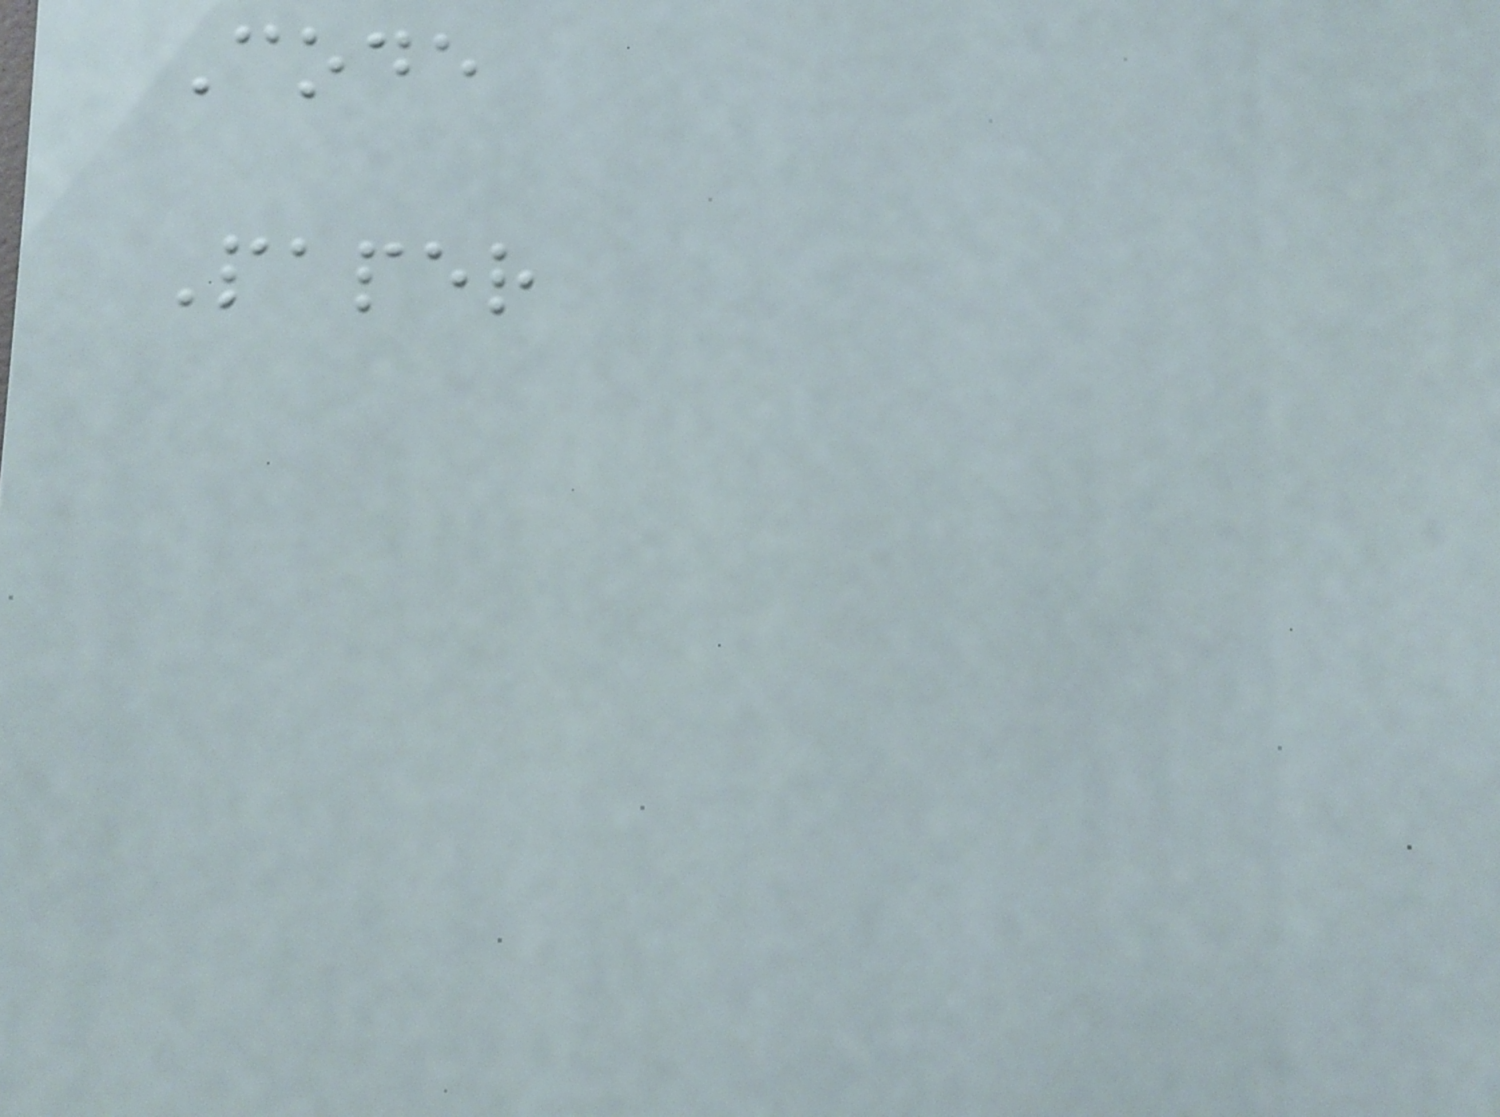Code
Paper
